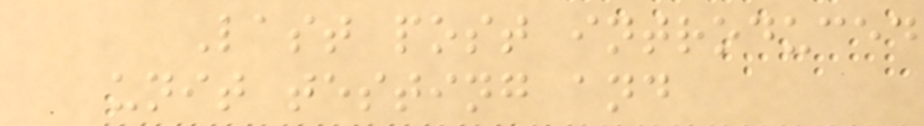Last post introduced
unit testing and
